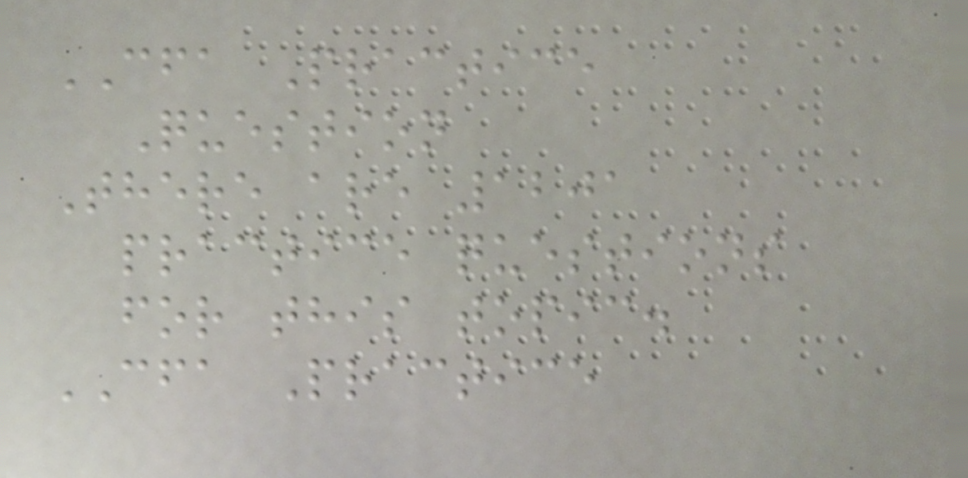CFA Practice
Question
There are 1201
practice questions
for this topic.
CFA Practice
